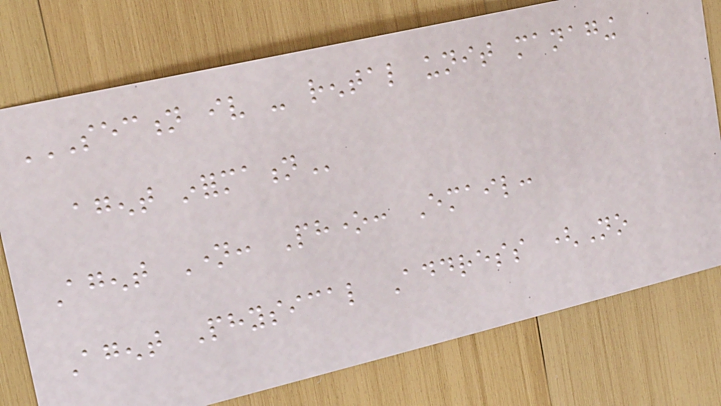SECTION IV - RENTAL UNIT MANAGING
AGENT INFORMATION
Agent Name: Phone: Email:
Agent Physical Address (No
